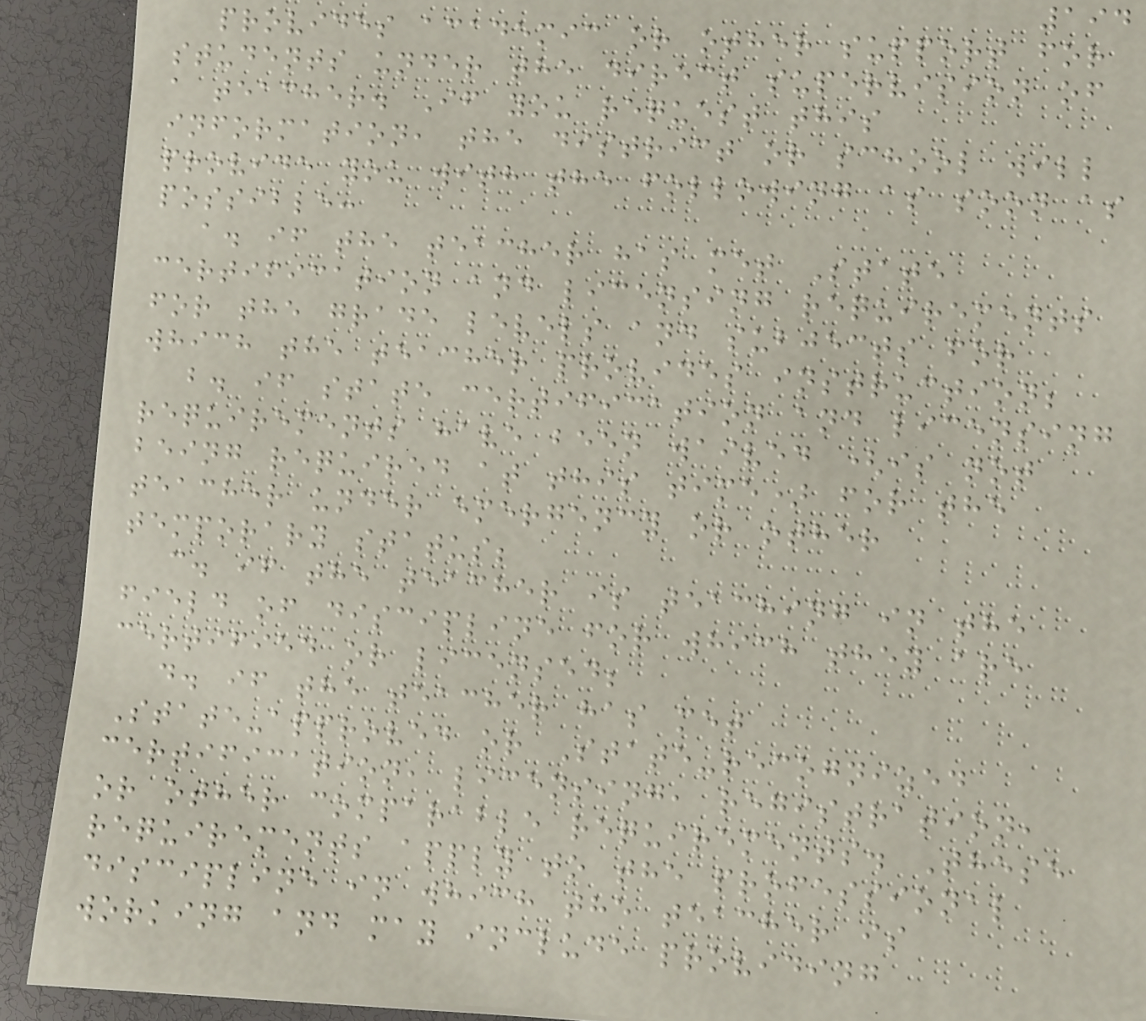194
provides academic or other support for
students under the direct supervision of
a teacher. If you request this
information, the district or school will
provide you with the following as soon as
possible:
a. if the teacher has met State
certification and licensing requirements
for the grade levels and subjects for
which the teacher provides instruction;
b. if state certification and licensing
requirements have been waived (is not
being required at this time) for the
teacher under emergency or other
temporary status;
c. if the teacher is teaching in the
field of discipline for which they are
certified or licensed;
d. if the teacher has met
State-approved or State-recognized
certification, licensing, registration,
or other comparable requirements. These
requirements apply to the professional
discipline in which the teacher is
working and may include providing
